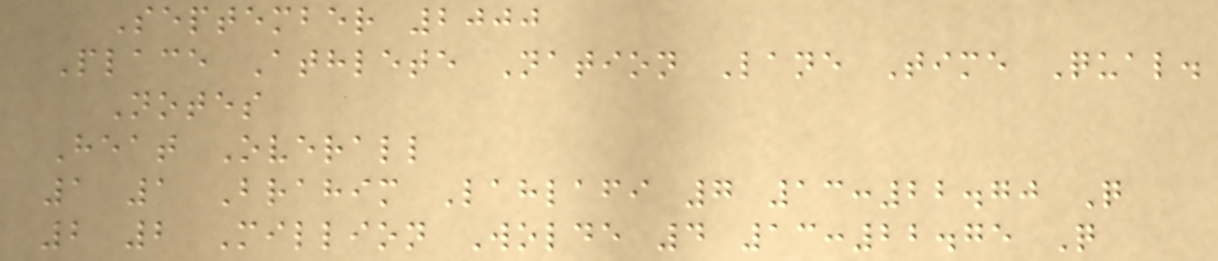September 2000
Place Athlete Nation Lane Time Qual.
Notes
Heat Overall
1 1 Brahim Lahlafi 7 13:22.70 Q
2 2 Million Wolde 4 13:22.75 Q
